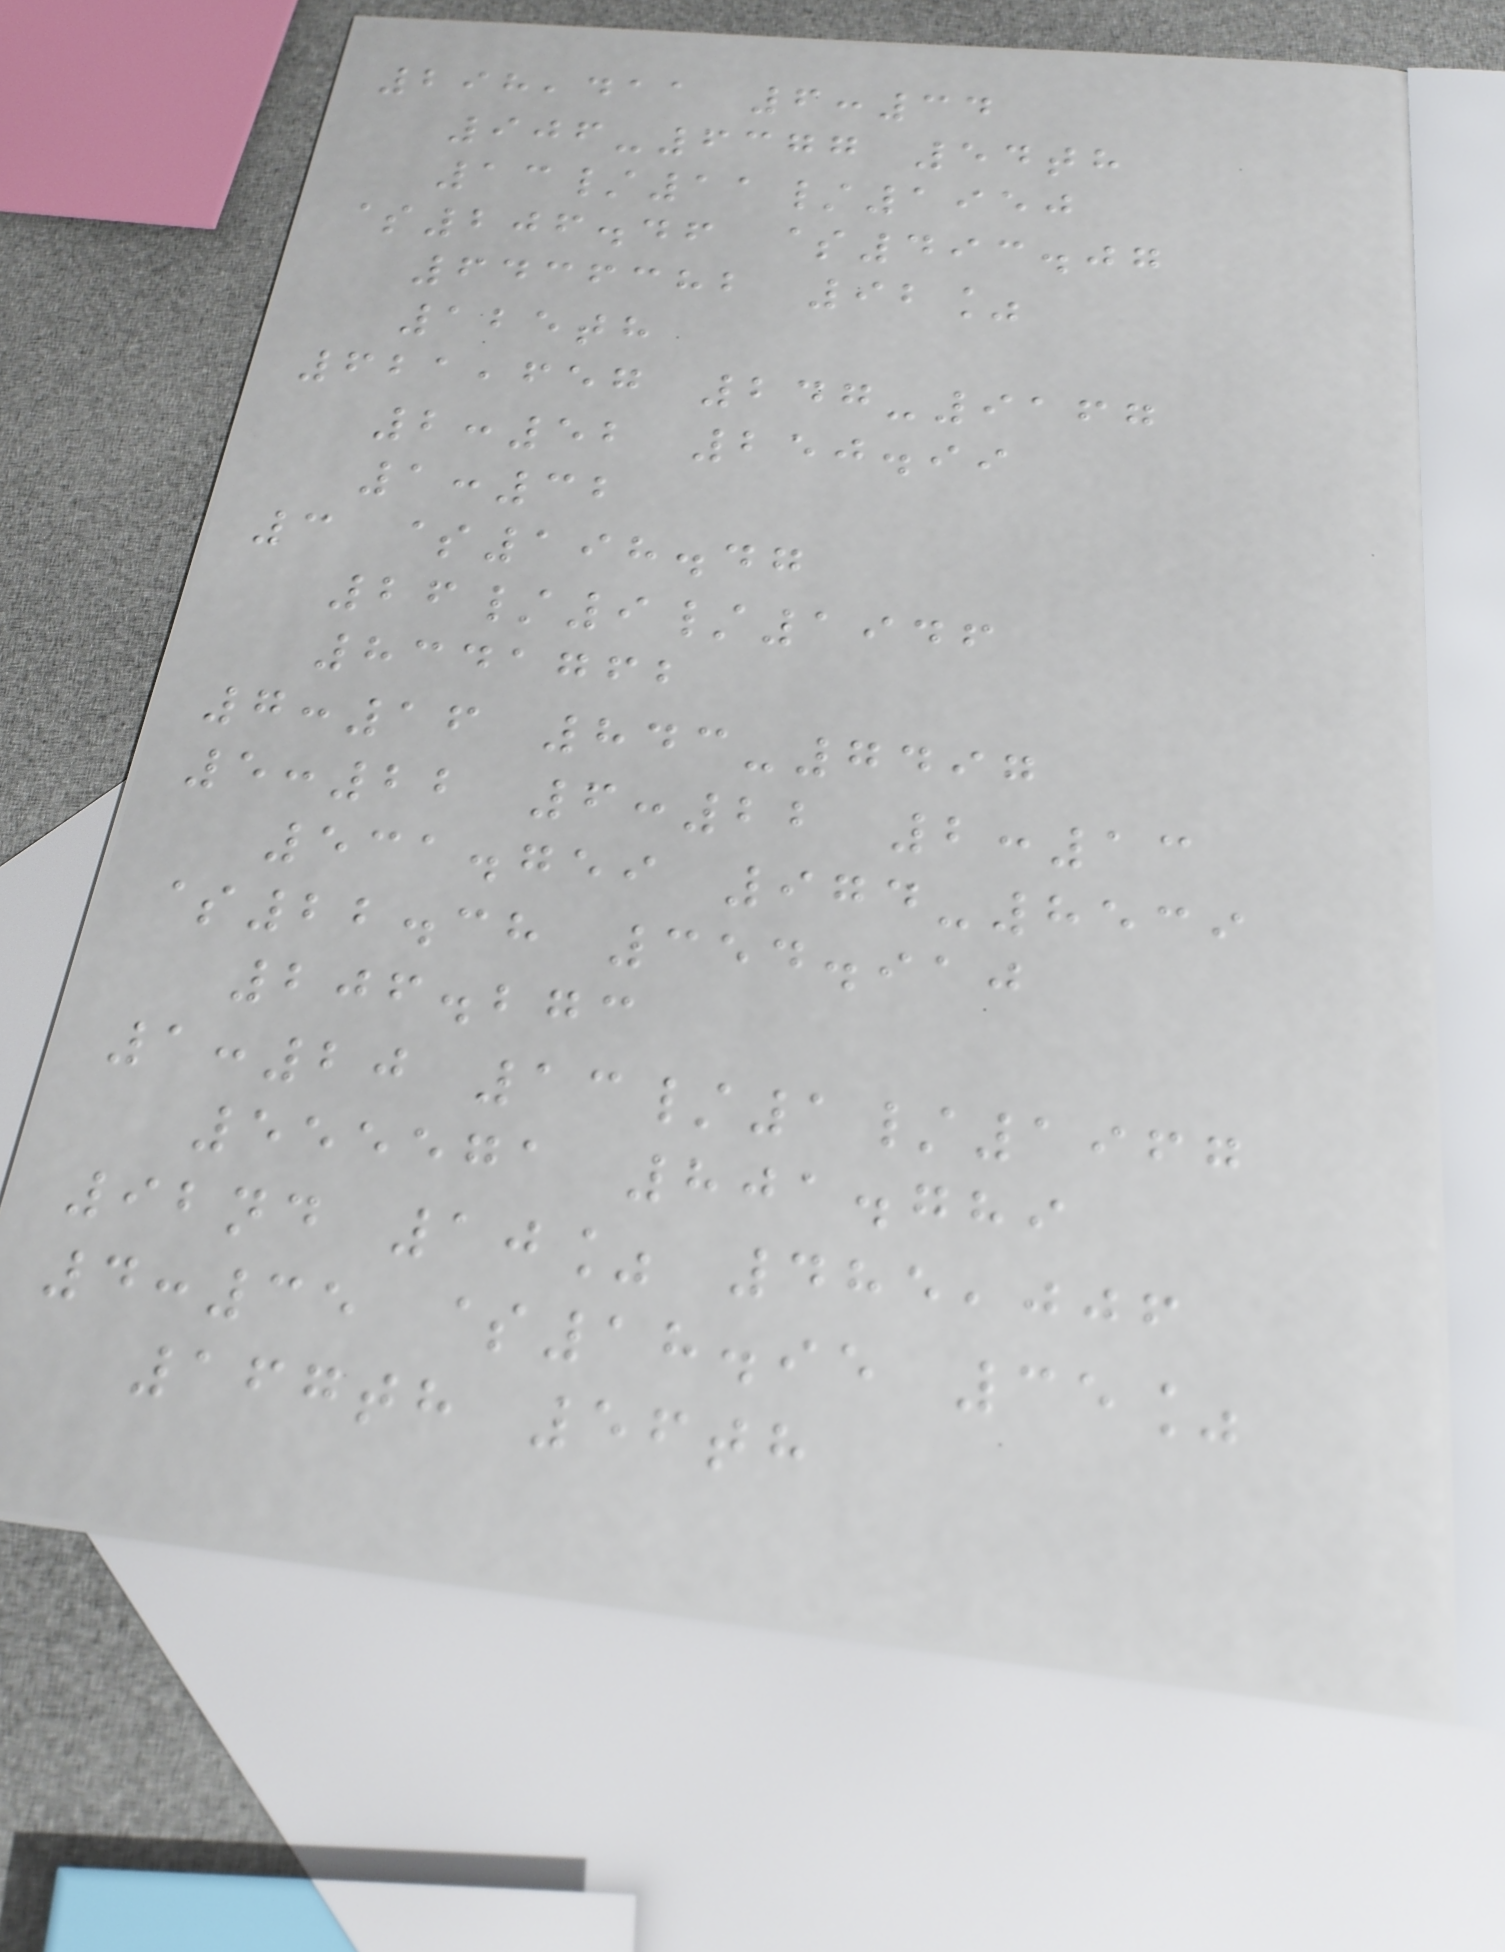298,411 6:34
906-6377 54th
13/11/1950
$206.46 $493.07
6436382 92%
125th
621,657 247-9167
2:52 250.99
1:32
3 $198.47
26/9/1946
8341762
7:16 843-7497
5:22 6:22 2:13
531.759 974-8539
$22.38 354.910
206.273
1:20 13/1/1967
555571 801.789
92nd 10% 485,006
4:35 $18.95 35%
167th 56th
